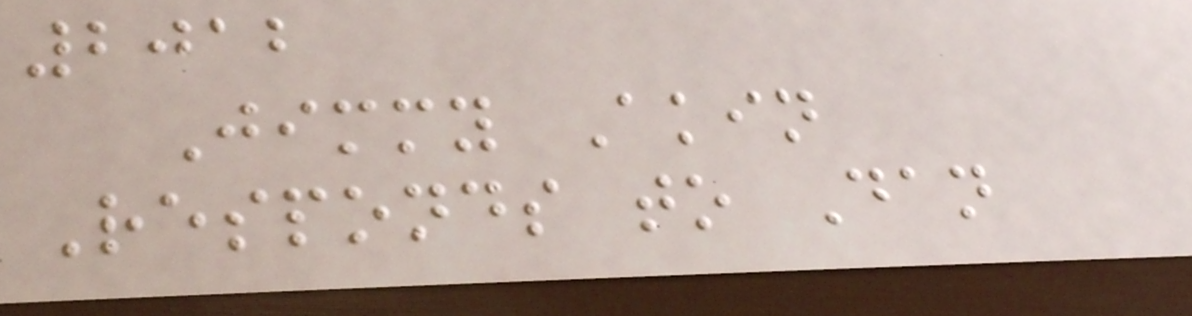2012
Jimmy Akin
Responds to Dan
